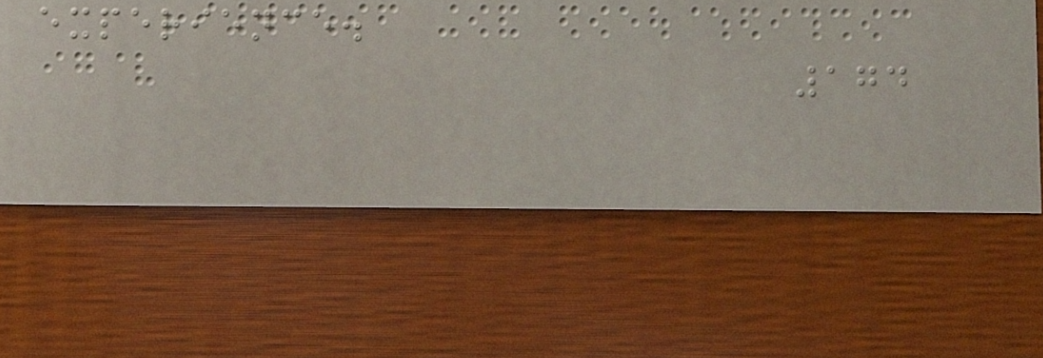experience.
174
